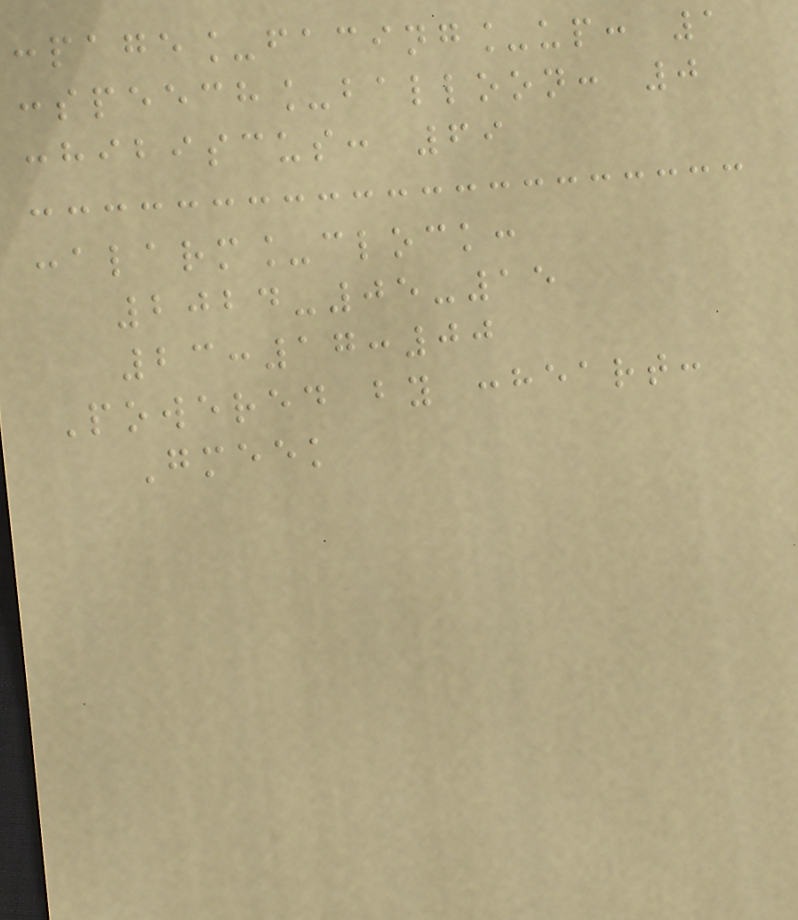:page_facing_up: 1
:speech_balloon: 0
:hibiscus: 69
:alarm_clock:
2024-05-15
23:17:00
Powered by :heart:
Gmeek
